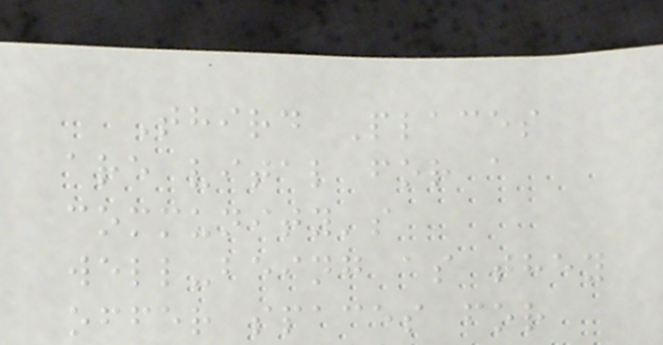Third Places
are vital for a
community's
well-being as they
offer spaces for
